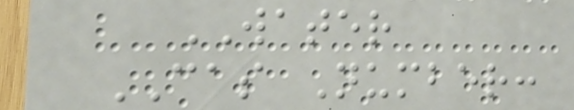WATER
CAS Number:
